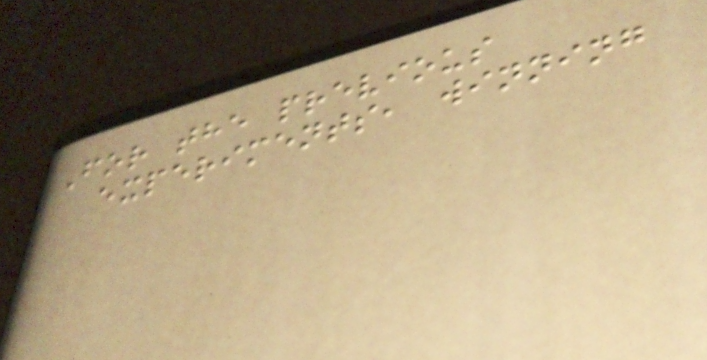For the previous
experiments, winning
